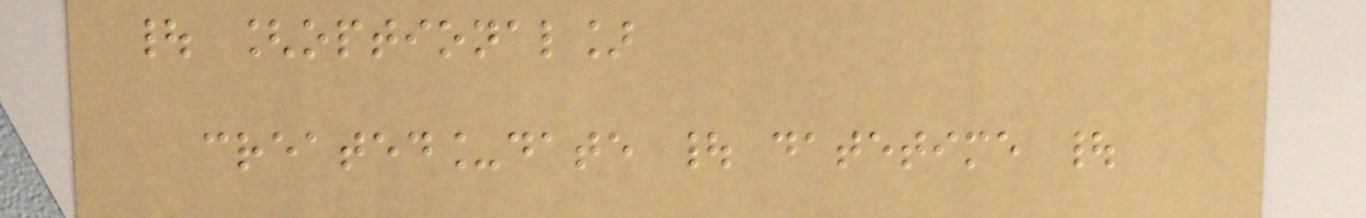| [optional]
created_date | datetime |
